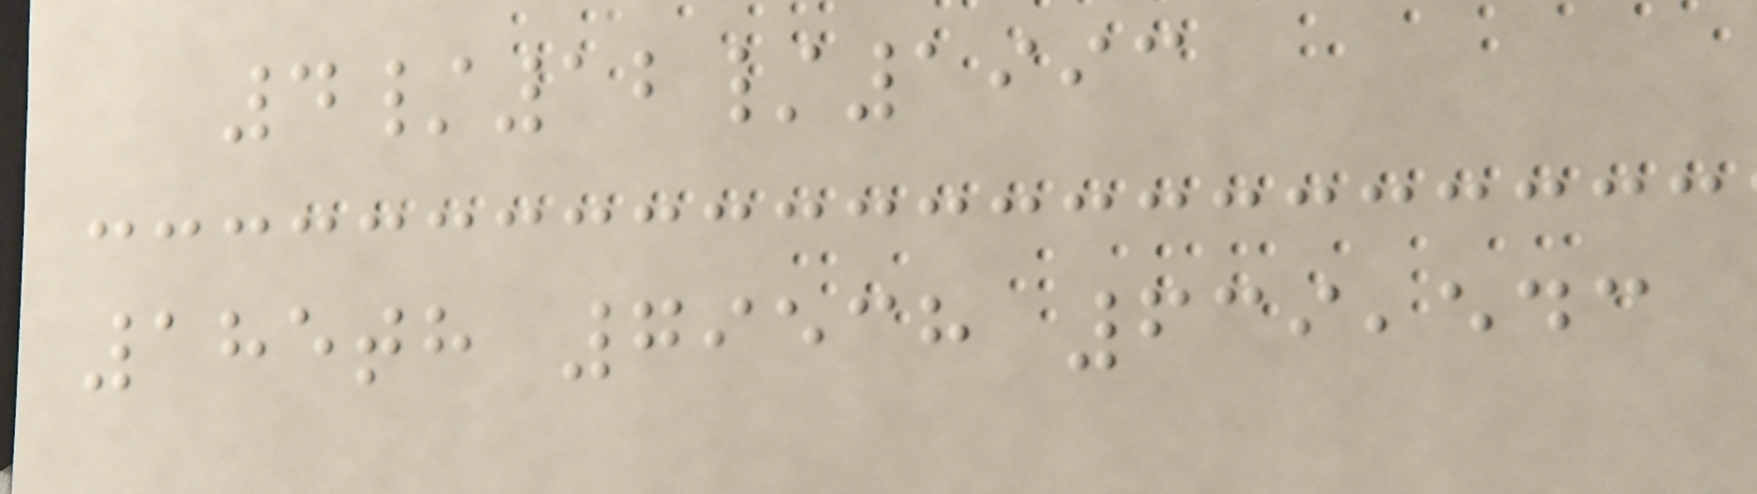4/12/1993
185th 79538 639,543
